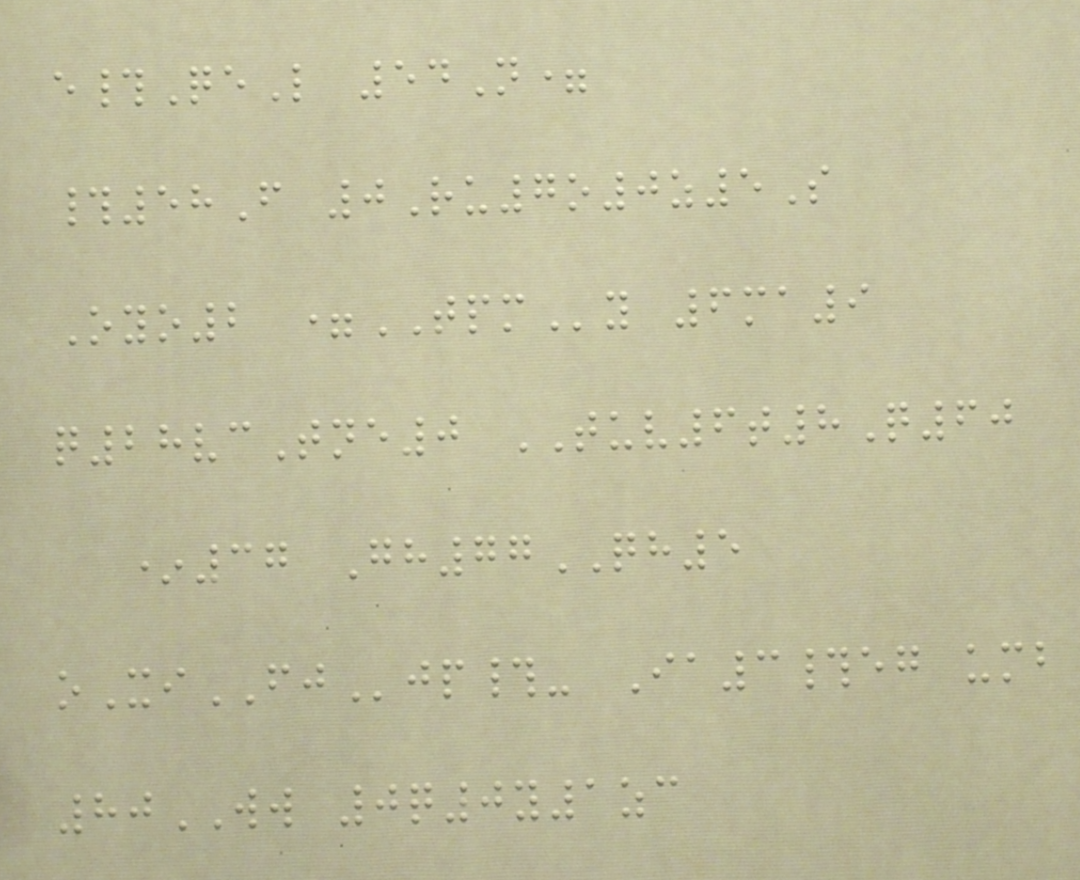e#QeL 54N=
#58F 0Ru7o0z5S
Oyo2 =TPMy 6ma9
q28vcTne0 TUV6t8Q60
*37 Gh77QH5
oXiFJjp#- Ia3#eg umb
80WW 0q0y1zc
